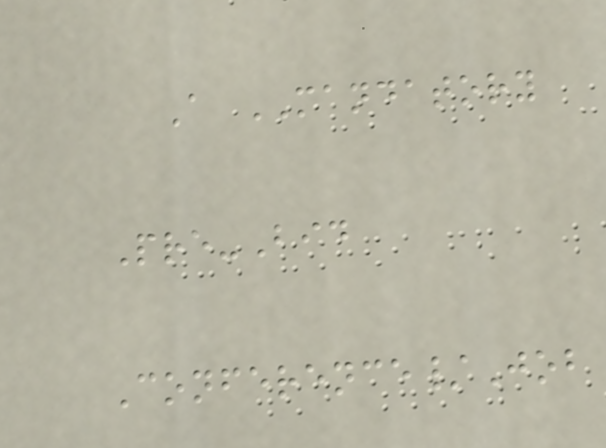A MANDATORY
Pre-Bid
Conference/Job
